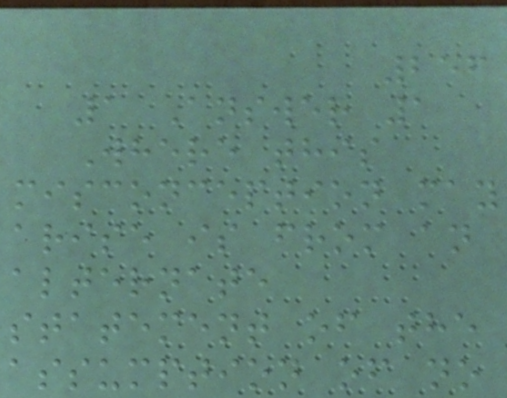256
1 Answer 1
Where this
misconception may
arise is from an
alternate
statement of the
assumption of no
